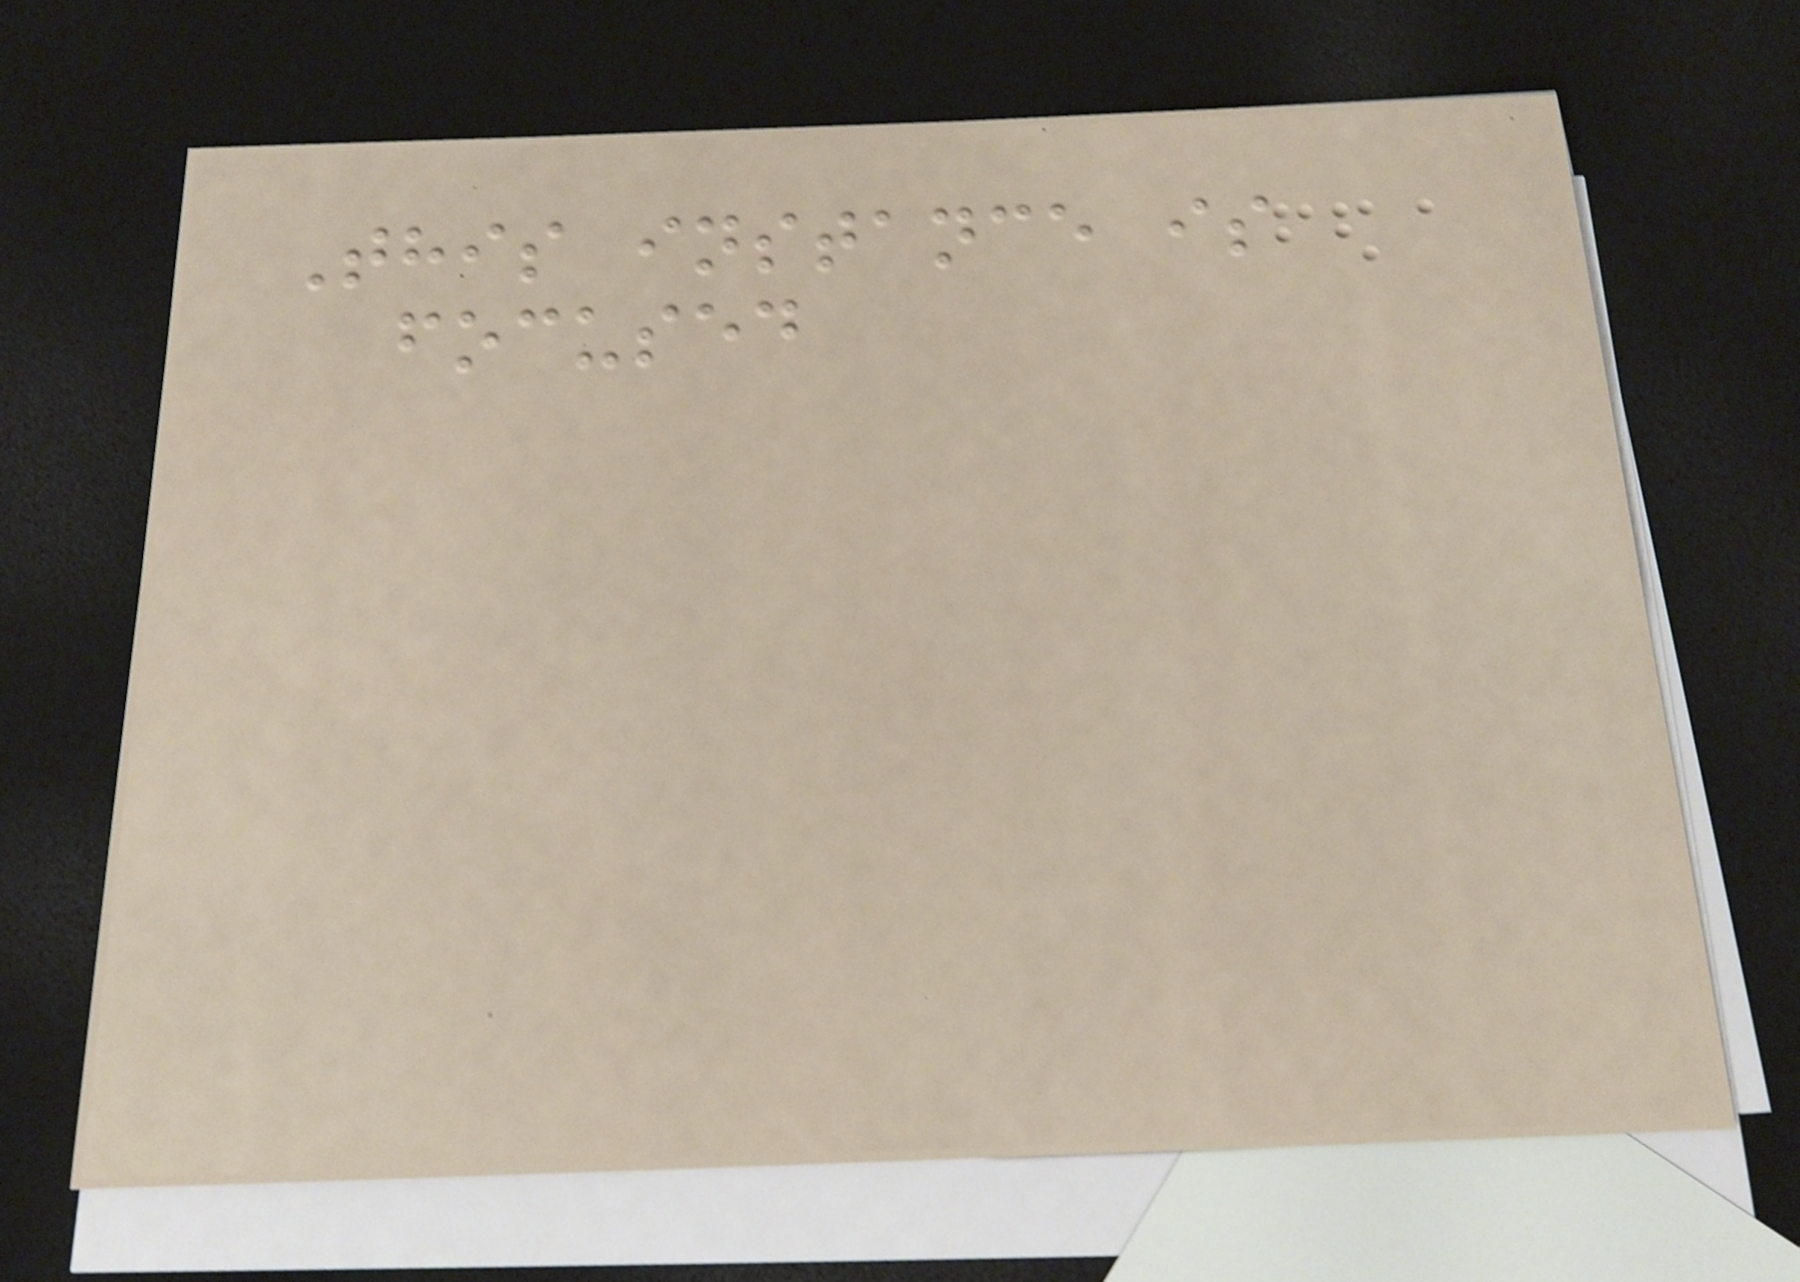This instance is
focused
